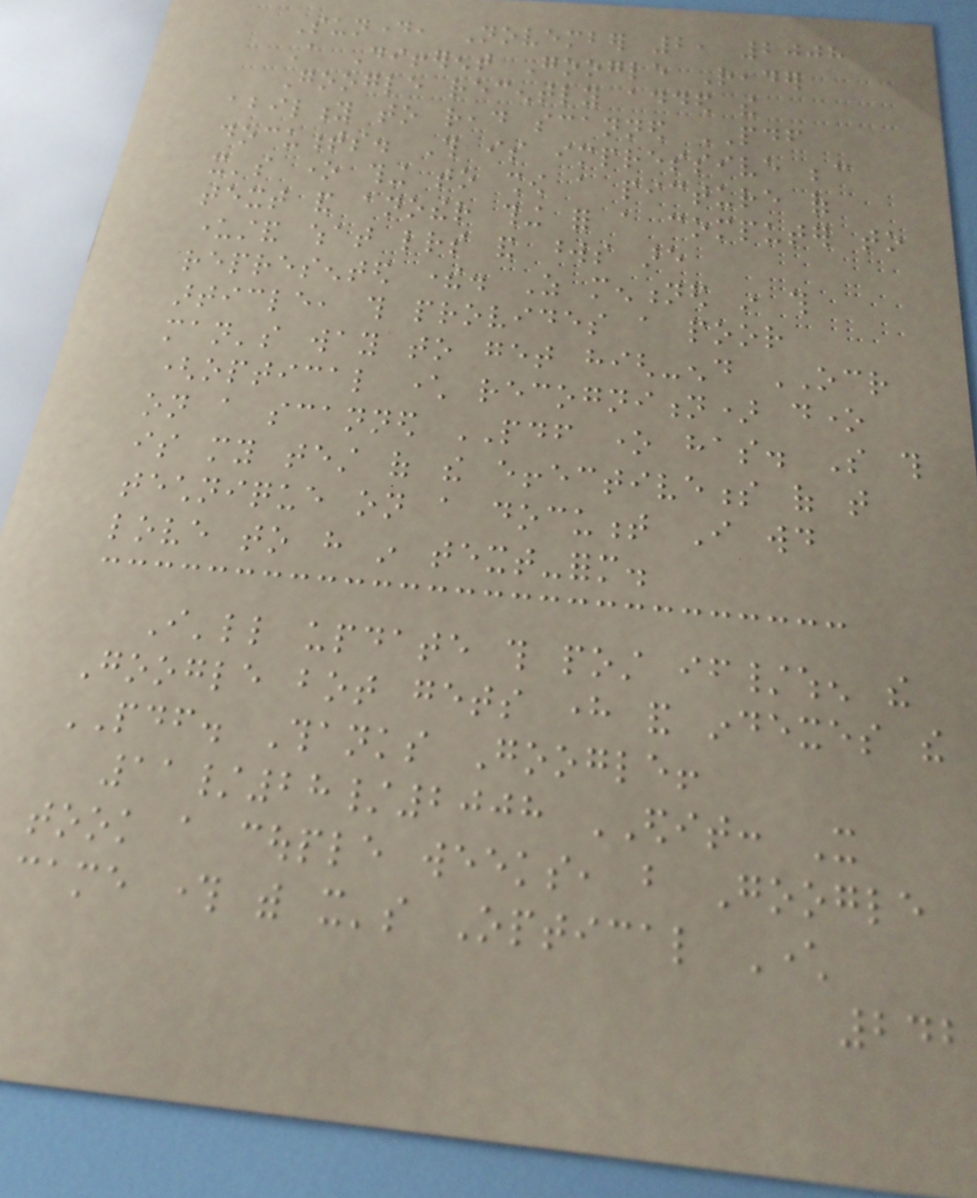Sunday, November 2, 2008
A Different Google Reader
Google recently added the
ability to read scanned PDF
documents. This is impressive because
it's one thing to show a picture of
text and another thing for a computer to
understand what letters and words are
represented there. As mentioned in this
article, this provides a poor
man's way to get high-end OCR
(optical character recognition) done
on a scanned PDF one has. So this
is my test of the effectiveness of that
technique on a document I would
love to have in text-form.
I'll update this post if/when the
Google bot gets here and indexes the
PDF. Thanks Google!
11/28/2008 EDIT: It
took a couple weeks, but Google
came through with it's Optical Character
242
